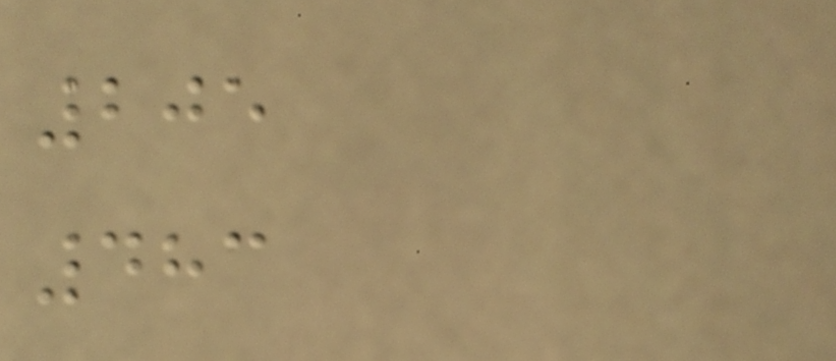205
483
